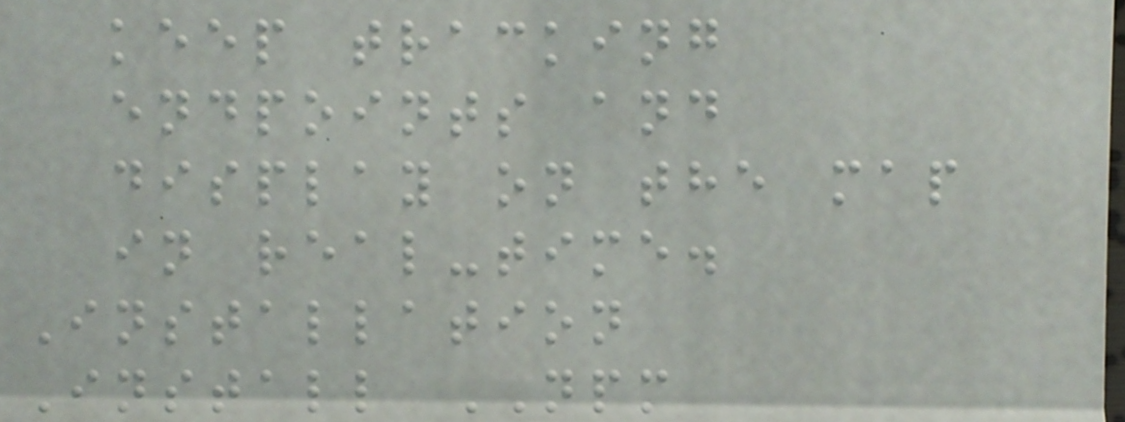keep tracking
endpoints and
display on the map
in real-time.
Installation
Install NPM
